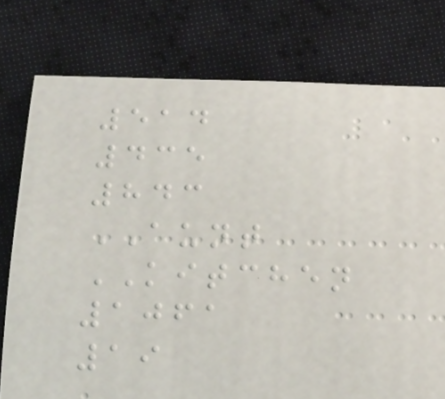514
435
843
AUNT
KITCHEN
1061
19
